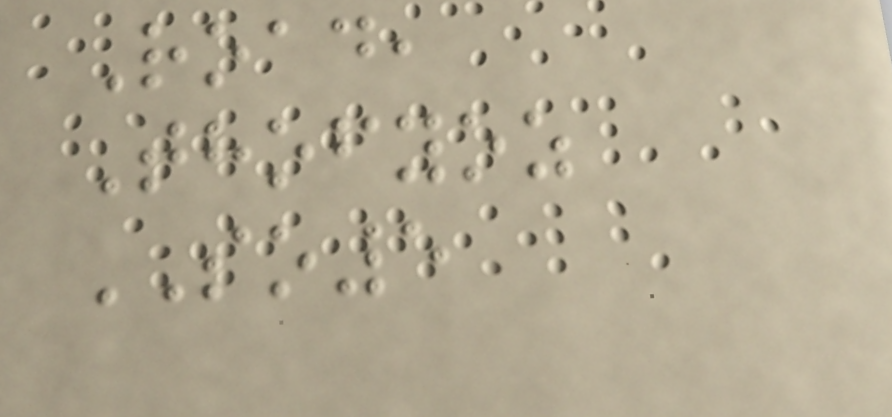Road,
Thofyoz
SO5
